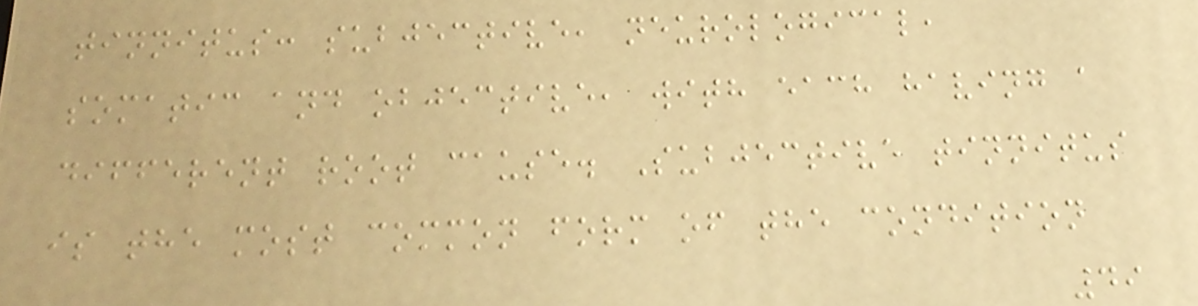tinnitus: subjective, neurological,
somatic and objective, with each having a
different root cause. Subjective tinnitus
is the most common form of the condition
49
